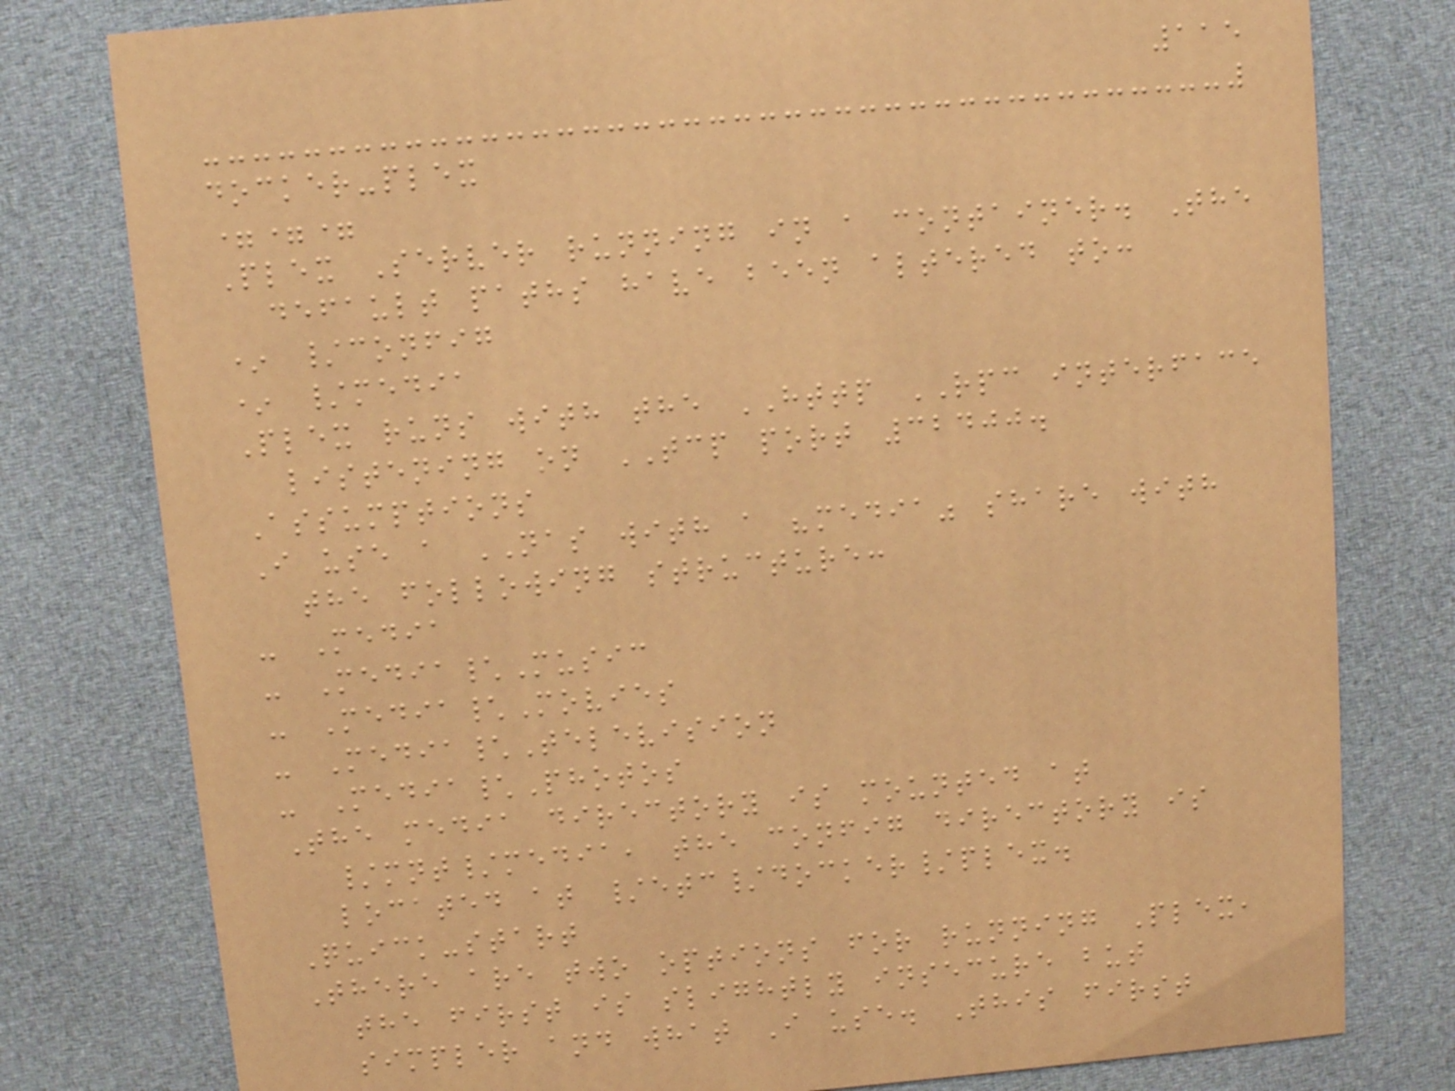115
docker-plex
===
Plex Server running in a container. The
default paths have been altered to:
* /config
* /media
Plex runs with the HTTP RPC interface
listening on TCP port 32400.
Assumptions
I use a NAS with a "media" share with
the following structure:
- Media
- Media\Music
- Media\Movies
- Media\Television
- Media\Photos
The media directory is mounted at
/mnt/media, the config directory is
located at /etc/docker/plex.
Quick-start
There are two options for running Plex,
the first is slightly insecure but
simpler and what I use. This first
